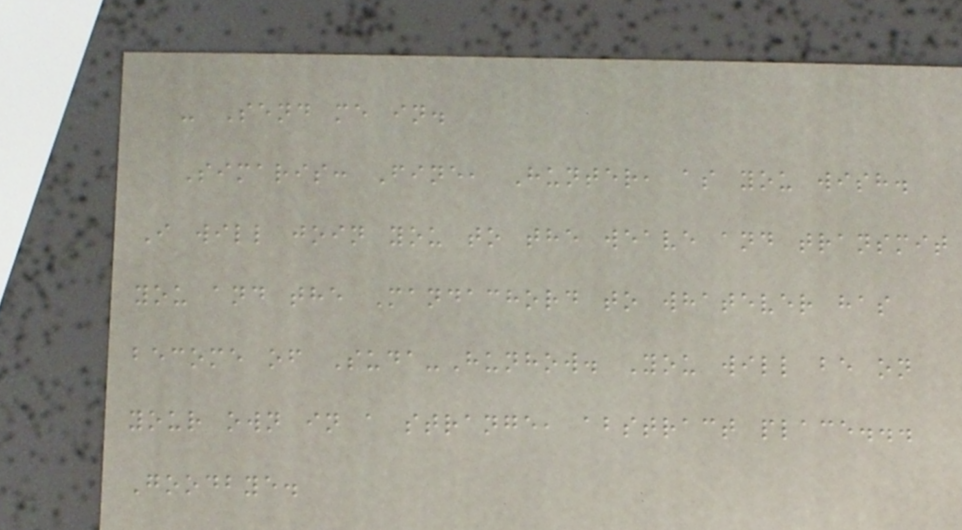- Send me in.
Simaris: Fine, Hunter, as you wish.
I will join you to the weave and transmit
you and the Mandachord to whatever has
become of Suda-Hunhow. You will be on
your own in a strange, abstract place...
Goodbye.
